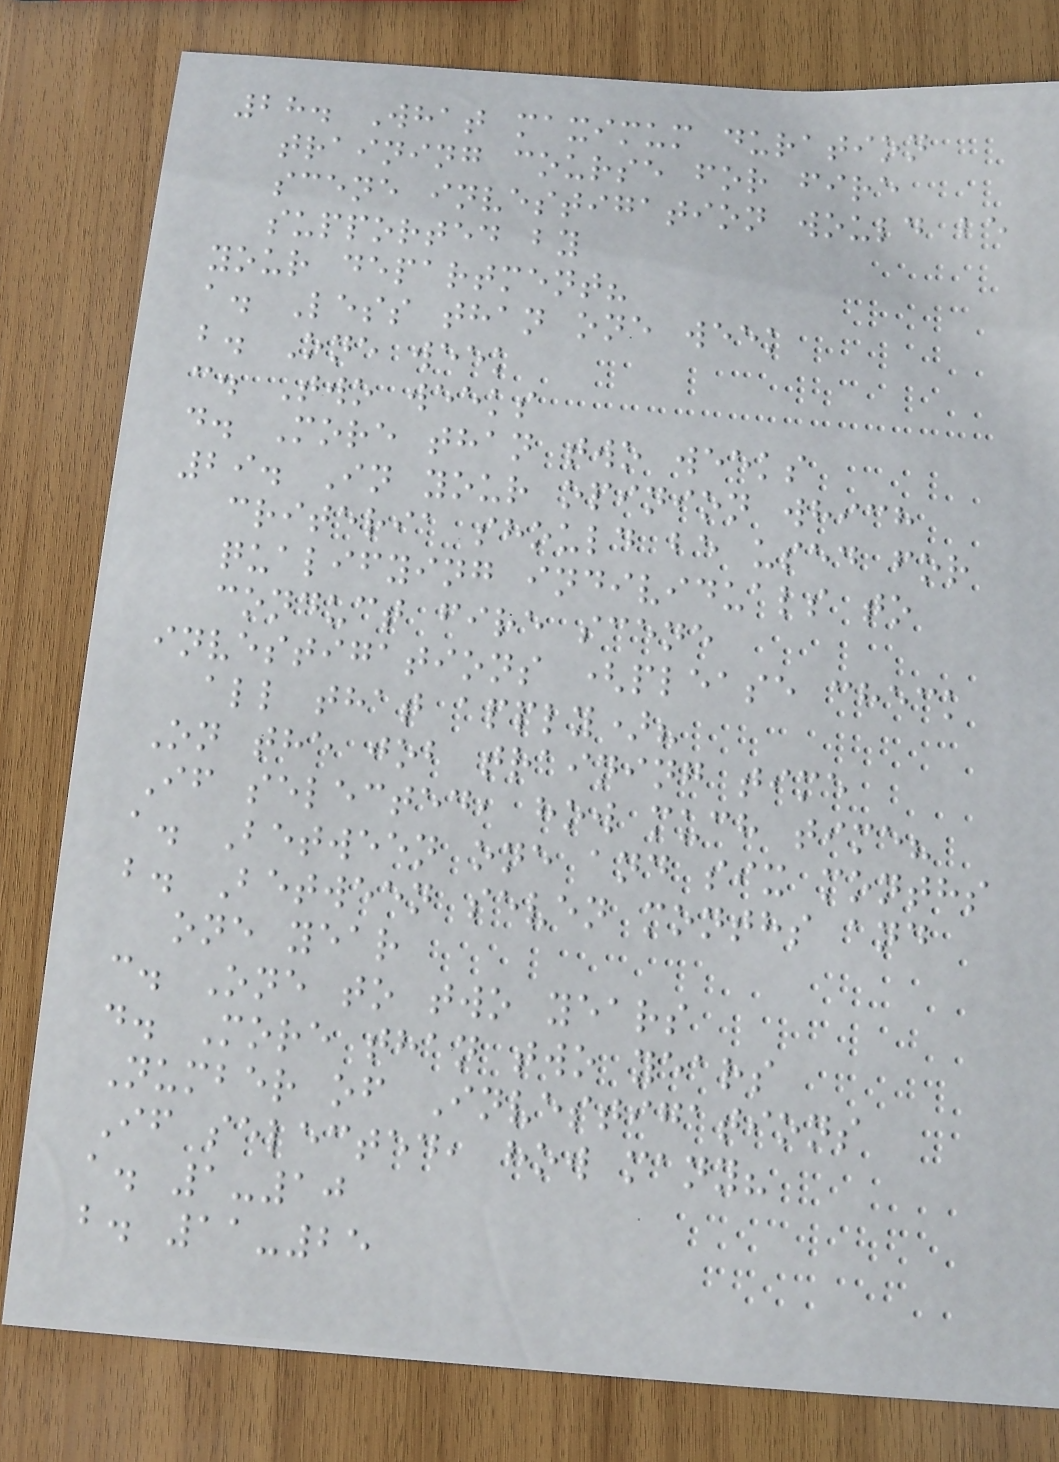28. What maximum duration
training course for fire
scene investigation would be
supported by
your department?
a. Less than one week
b. One week
c. Two weeks
d. More than two weeks
29. In your opinion which
criteria should be used for
qualifying individuals to
conduct fire scene
investigations (please check
all that apply)?
On the job training time
If selected, how much time?
a. Between one and six months
b. Between seven months and
one year
c. One to two years
d. More than two years
Number of Investigations
If selected, how many?
a. 1-10
b. 11-25
